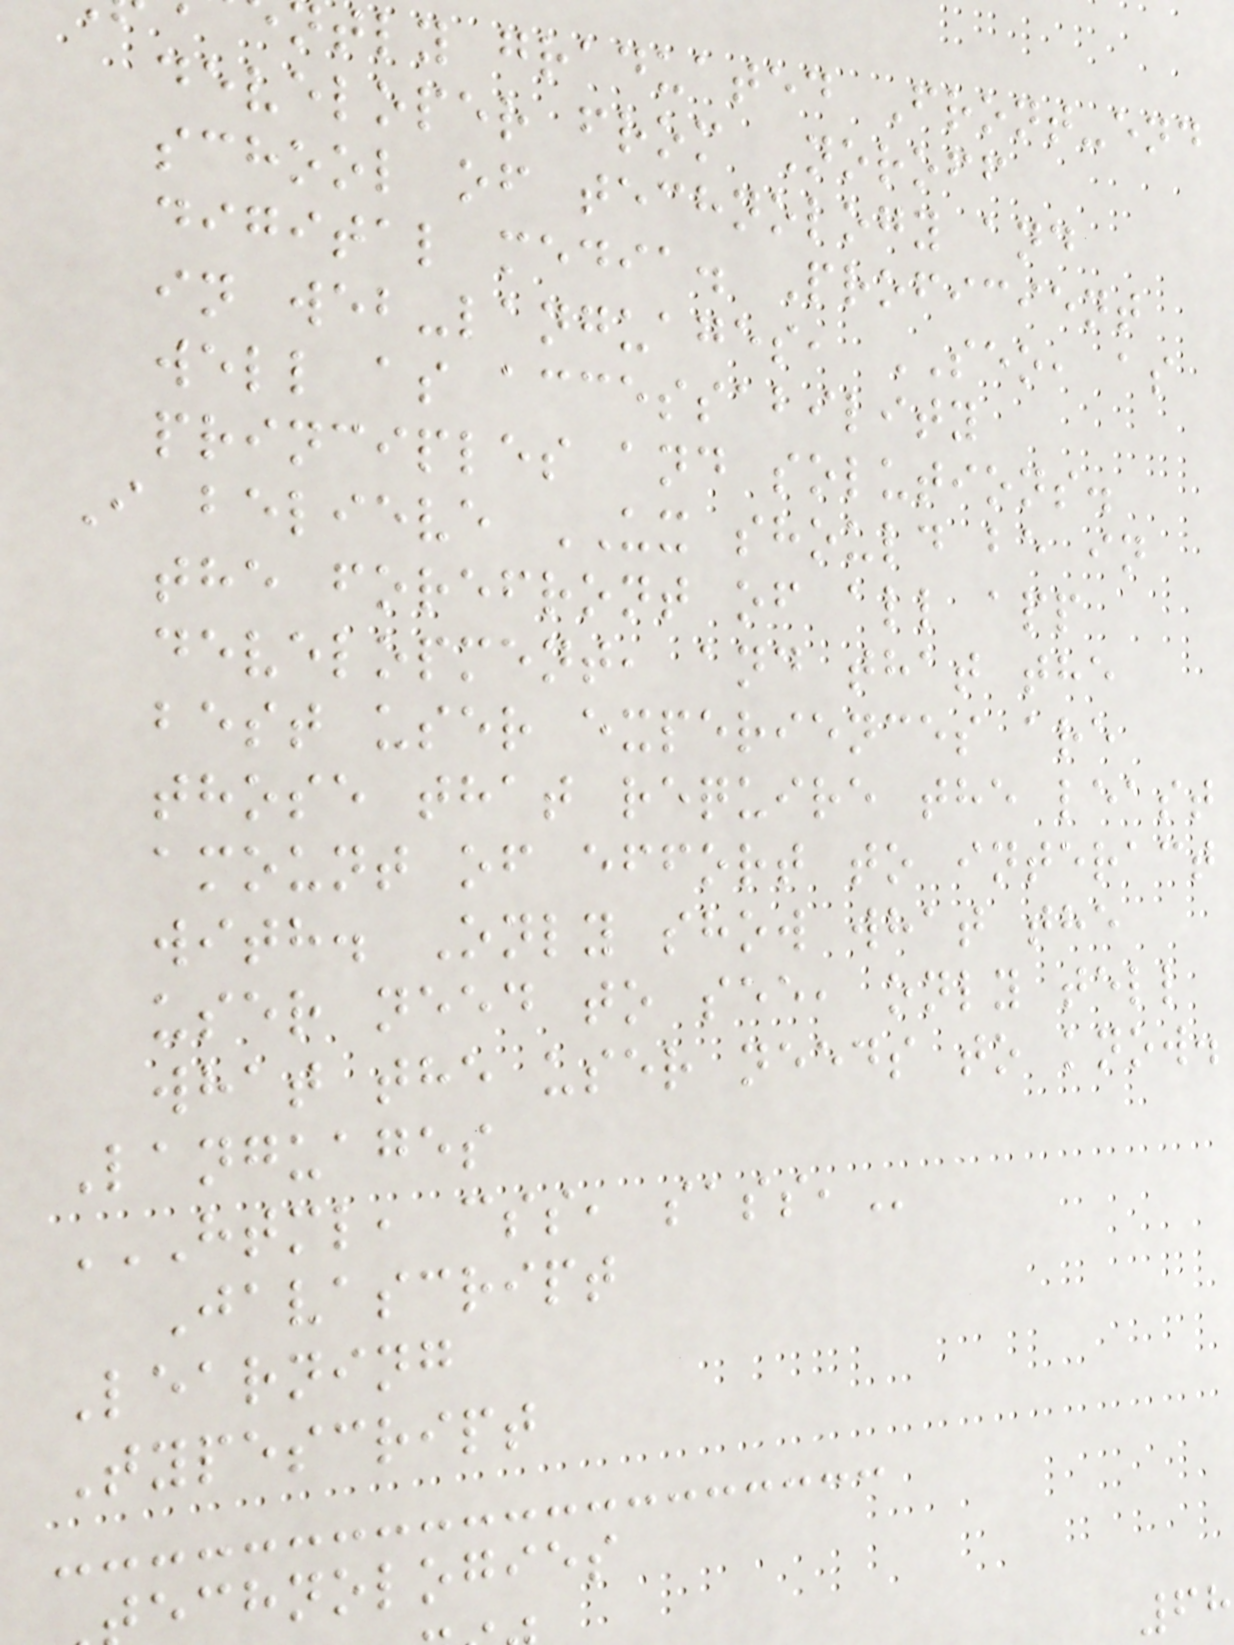tly graduated Front-end
developer from Noroff
school of technology and
digital media. Proficient
in web-languages, SEO, as
well as accessability
principles and solutions.
I believe UX should be in
the forefront of all app
development, and that the
best user experiences are
those that require the least
amount of effort to interact
with. Only show what the
user need to see, only tell
what the user needs to know.
Languages
HTML, CSS, SASS,
Javascript
Learning
Typescript
echnologies
68
